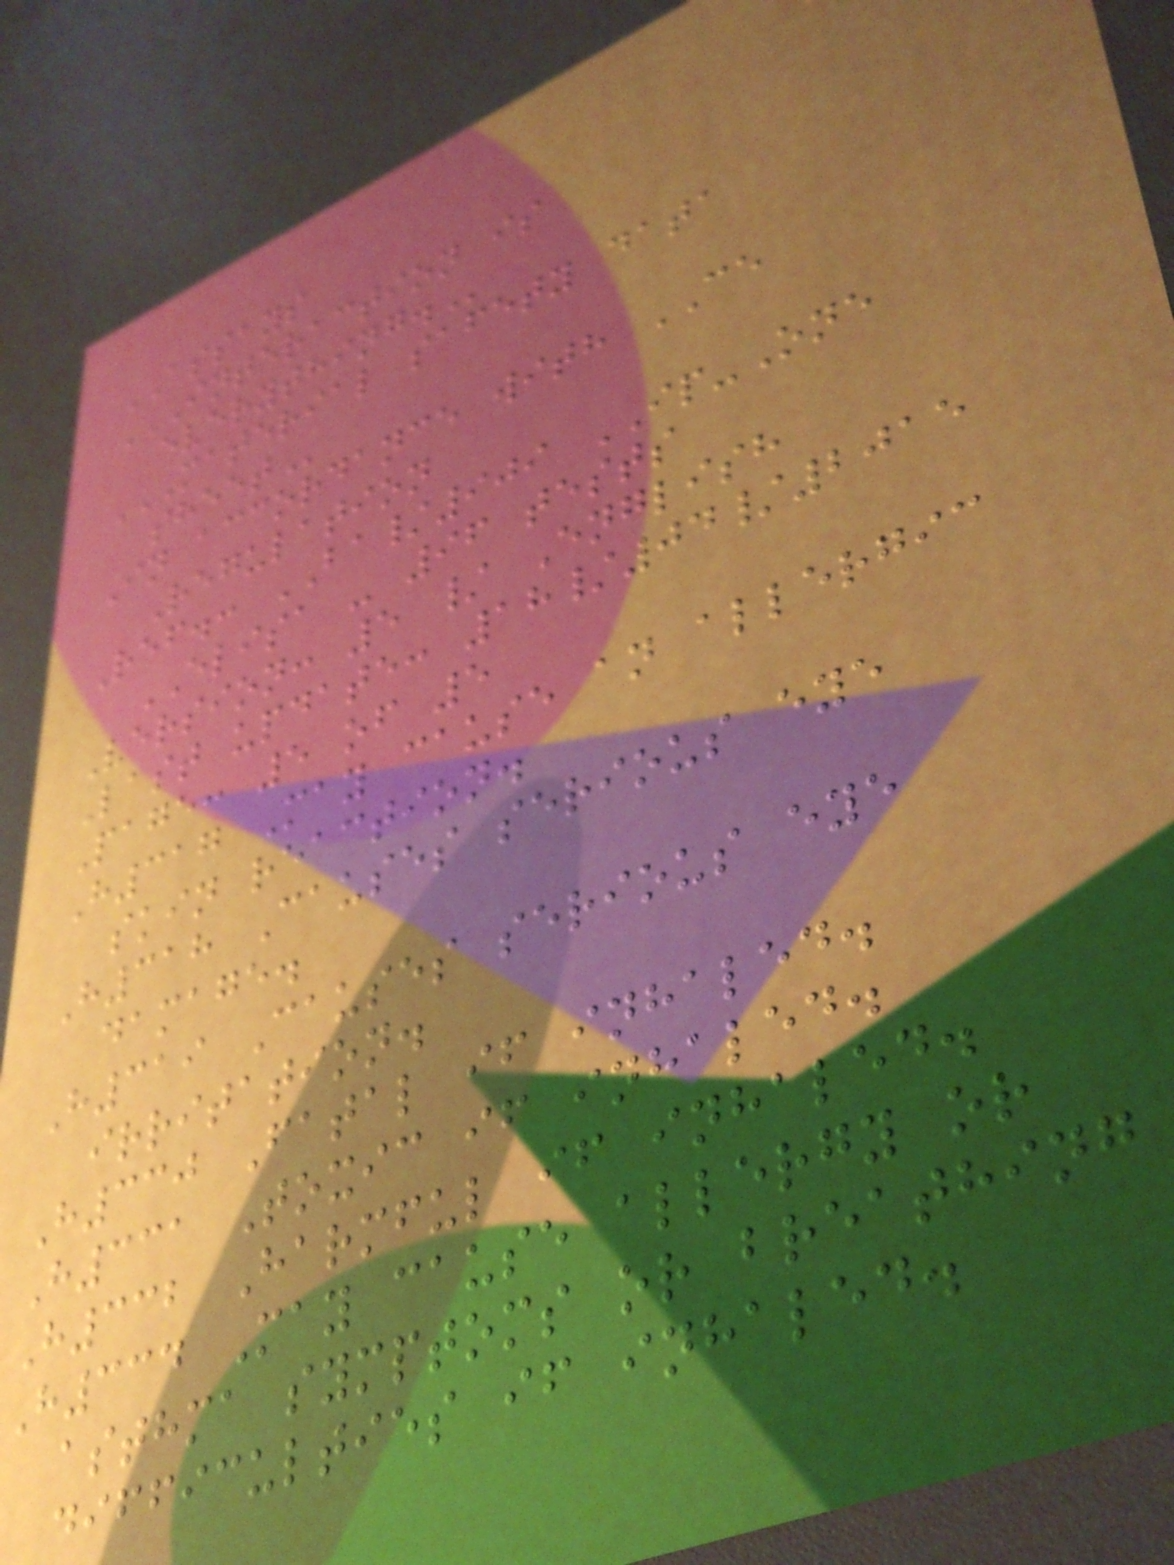ASSAYS
INTERACTION IS
MATERIAL SAFETY DATA
In accordance with CE
Regulation
Ref.: BA/909 IP-One
ELISA - 96 tests
Version: 5 / English
Last update: 18/04/2015
Page: 5 of 5
H317 May cause an allergic
skin reaction.
H318 Causes serious eye
damage.
H319 Causes serious eye
irritation.
H330 Fatal if inhaled.
H331 Toxic if inhaled.
H332 Harmful if inhaled.
H334 May cause allergy or
asthma symptoms or breathing
difficulties if inhaled.
